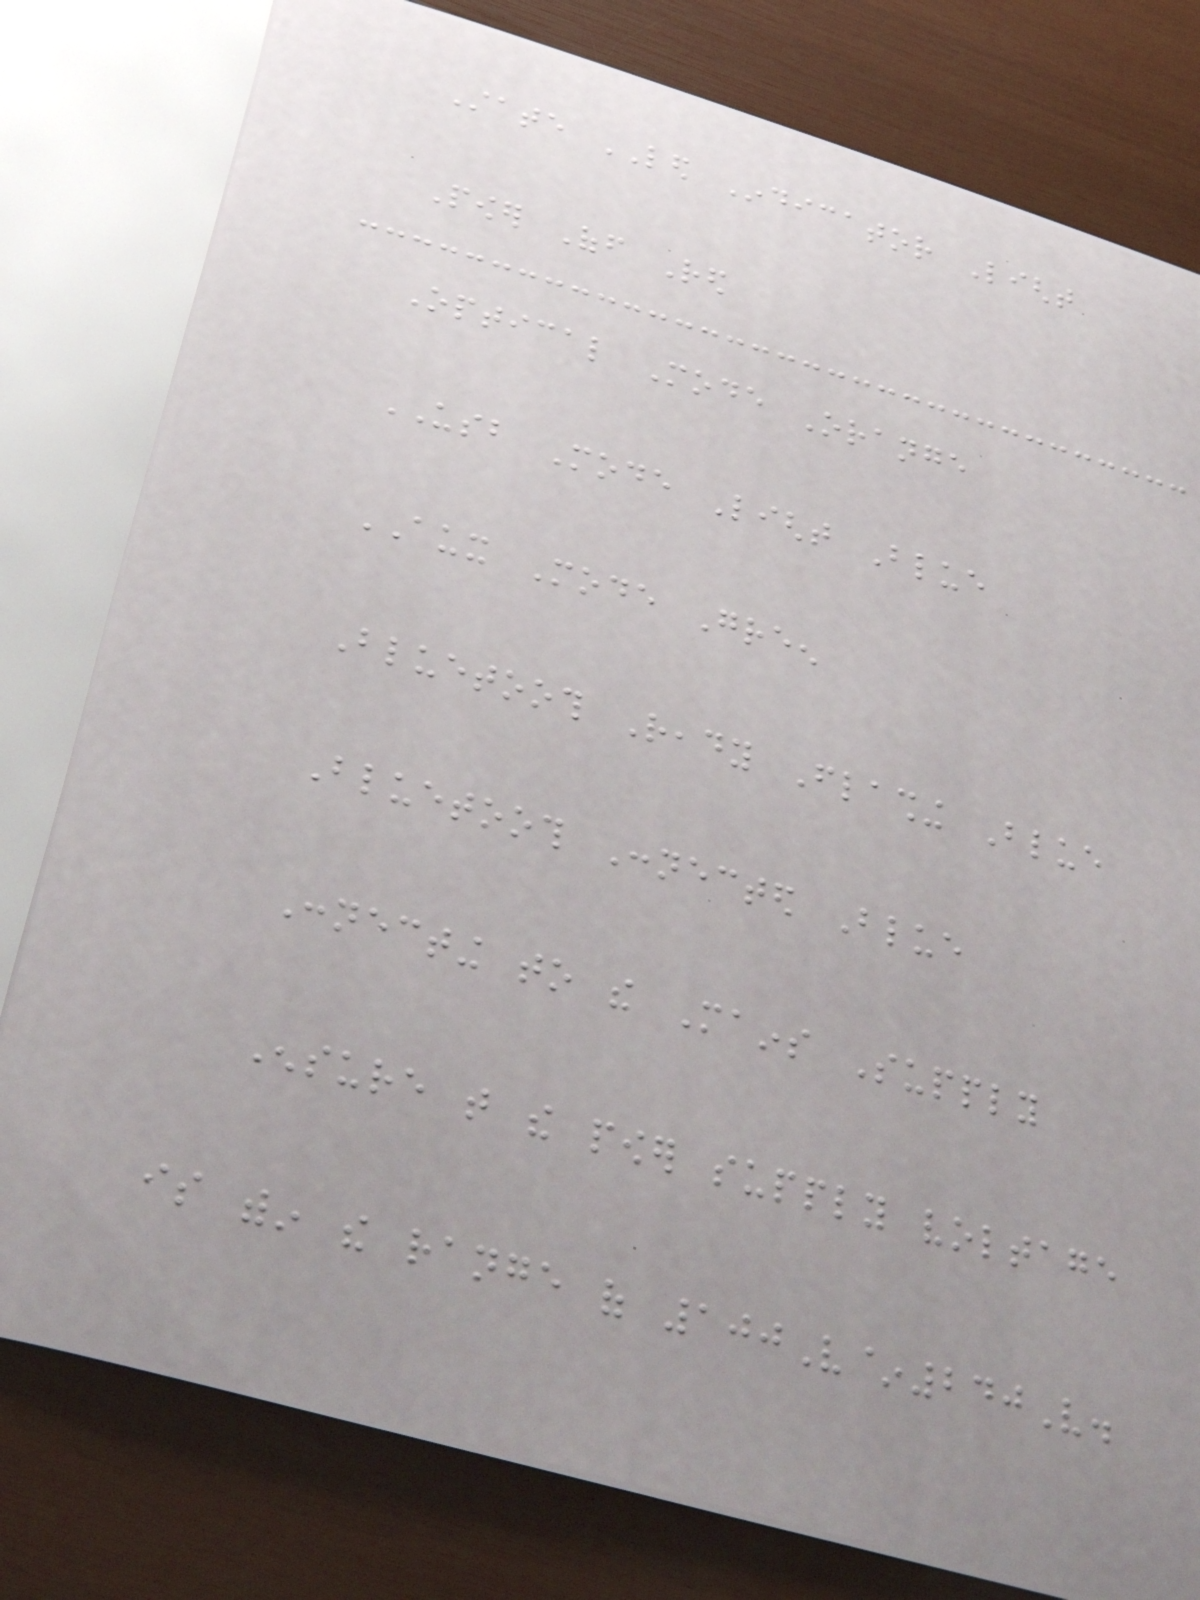State LED Indicator Light
Power Off Red
Optical Mode Orange
USB Mode Light Blue
AUX Mode Green
Bluetooth Ready Flashing Blue
Bluetooth Connected Blue
Connecting to the Mains Supply
Ensure that the power supply voltage
is within the range of 100V~240V.
